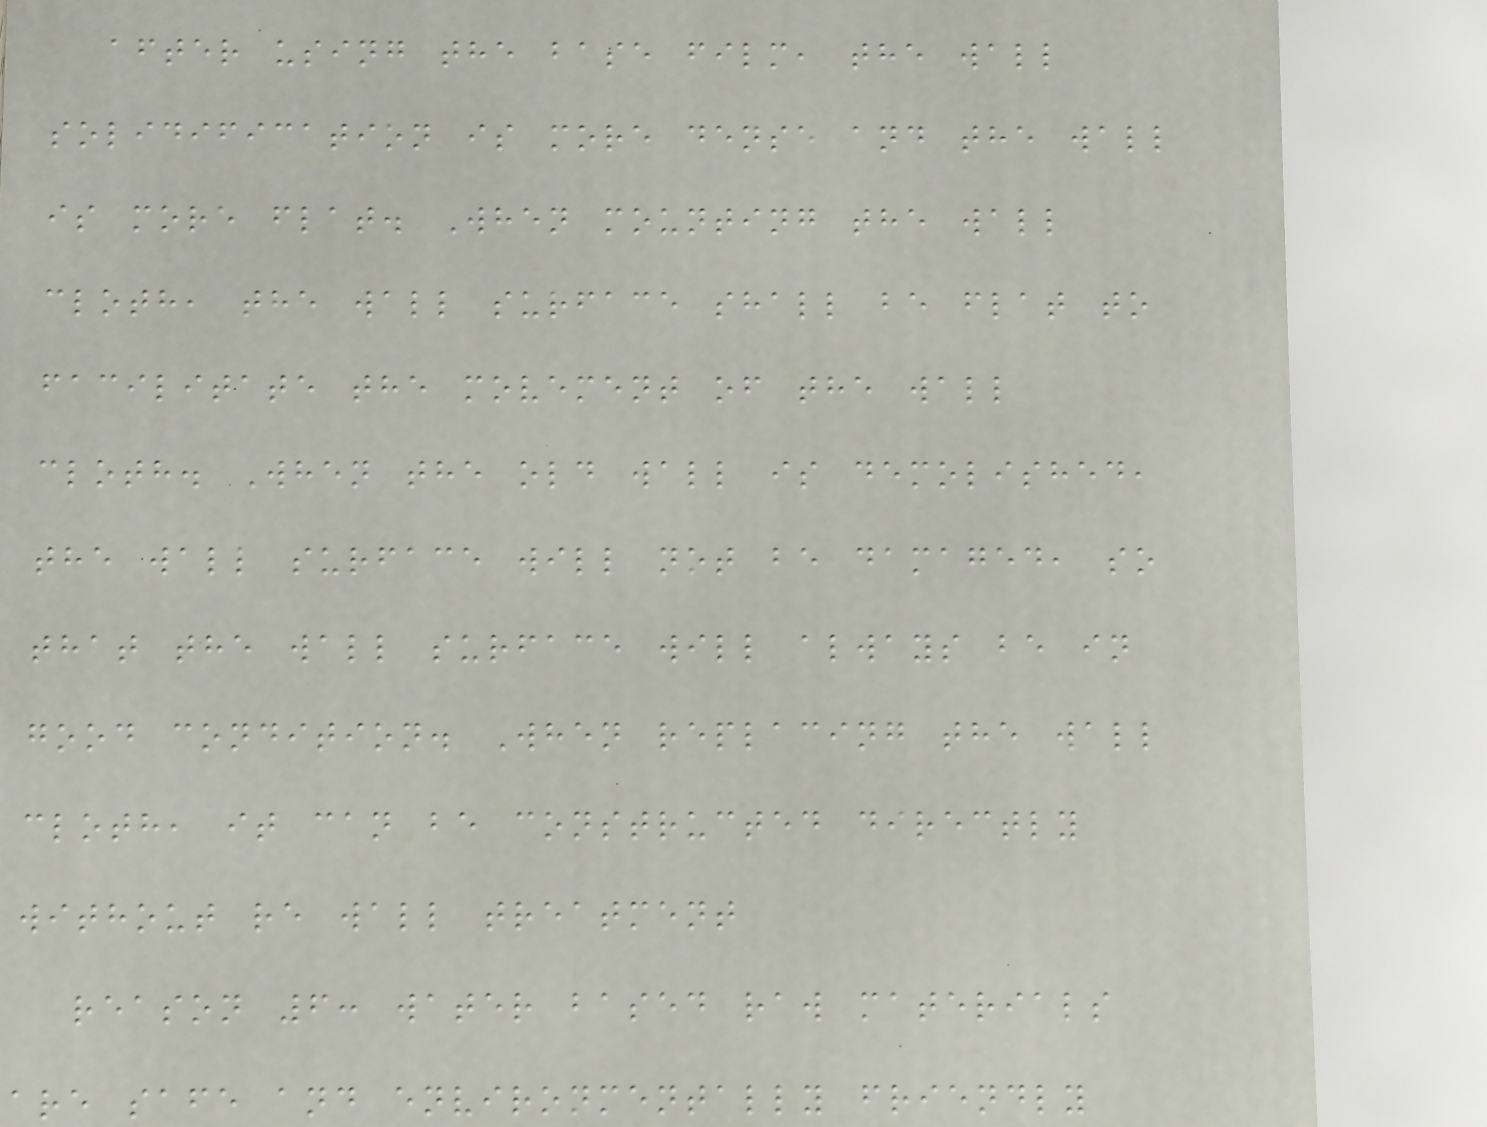after using the base film, the wall
solidification is more dense and the wall
is more flat. When mounting the wall
cloth, the wall surface shall be flat to
facilitate the movement of the wall
cloth. When the old wall is demolished,
the wall surface will not be damaged, so
that the wall surface will always be in
good condition. When replacing the wall
cloth, it can be constructed directly
without re wall treatment
reason 6: water based raw materials
are safe and environmentally friendly
